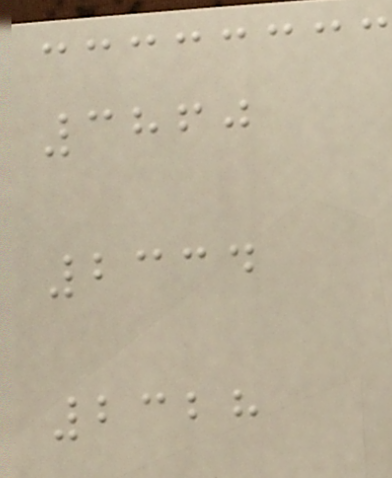3860
2334
2328
